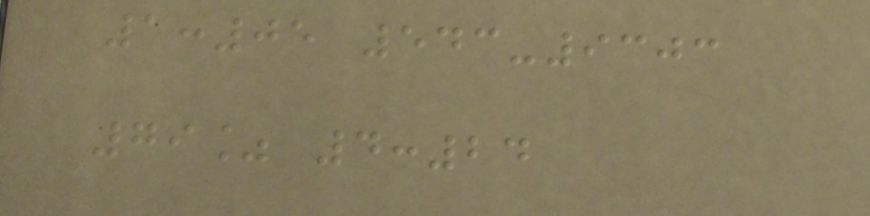1:05 543-9303
79% 4:24
